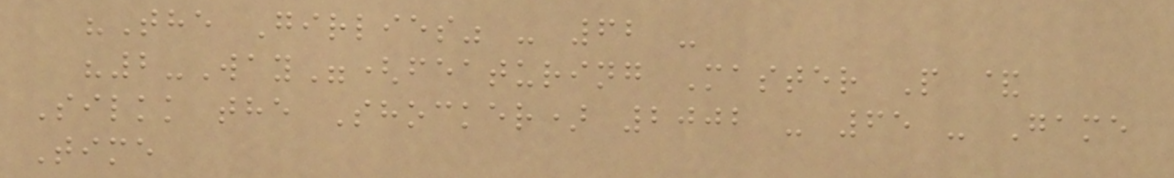"The Girlies" - 62 -
"2-Way"(featuring Master P &
Silkk the Shocker) 2002 - 65 - Game
Time
